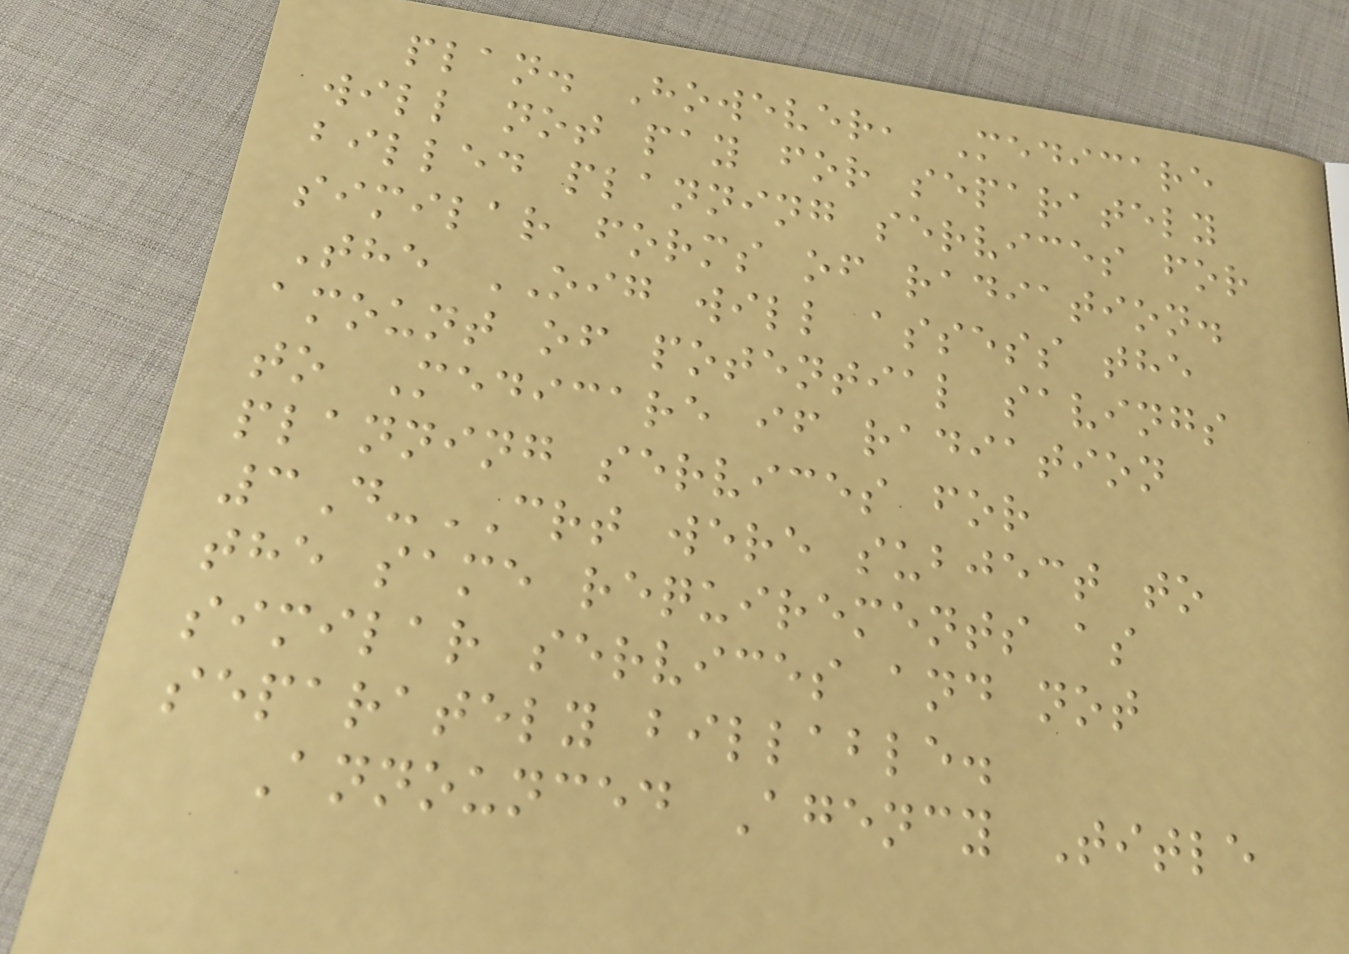plan. However, Medicare
will not pay for separately
billed planning services for
similar forms of radiation.
The OIG will assess the
amount of potential savings
to Medicare if radiation
planning services for
3D-CRT were subject to
the same requirements as
similar services and not
separately billable.
Announced Agency Title
